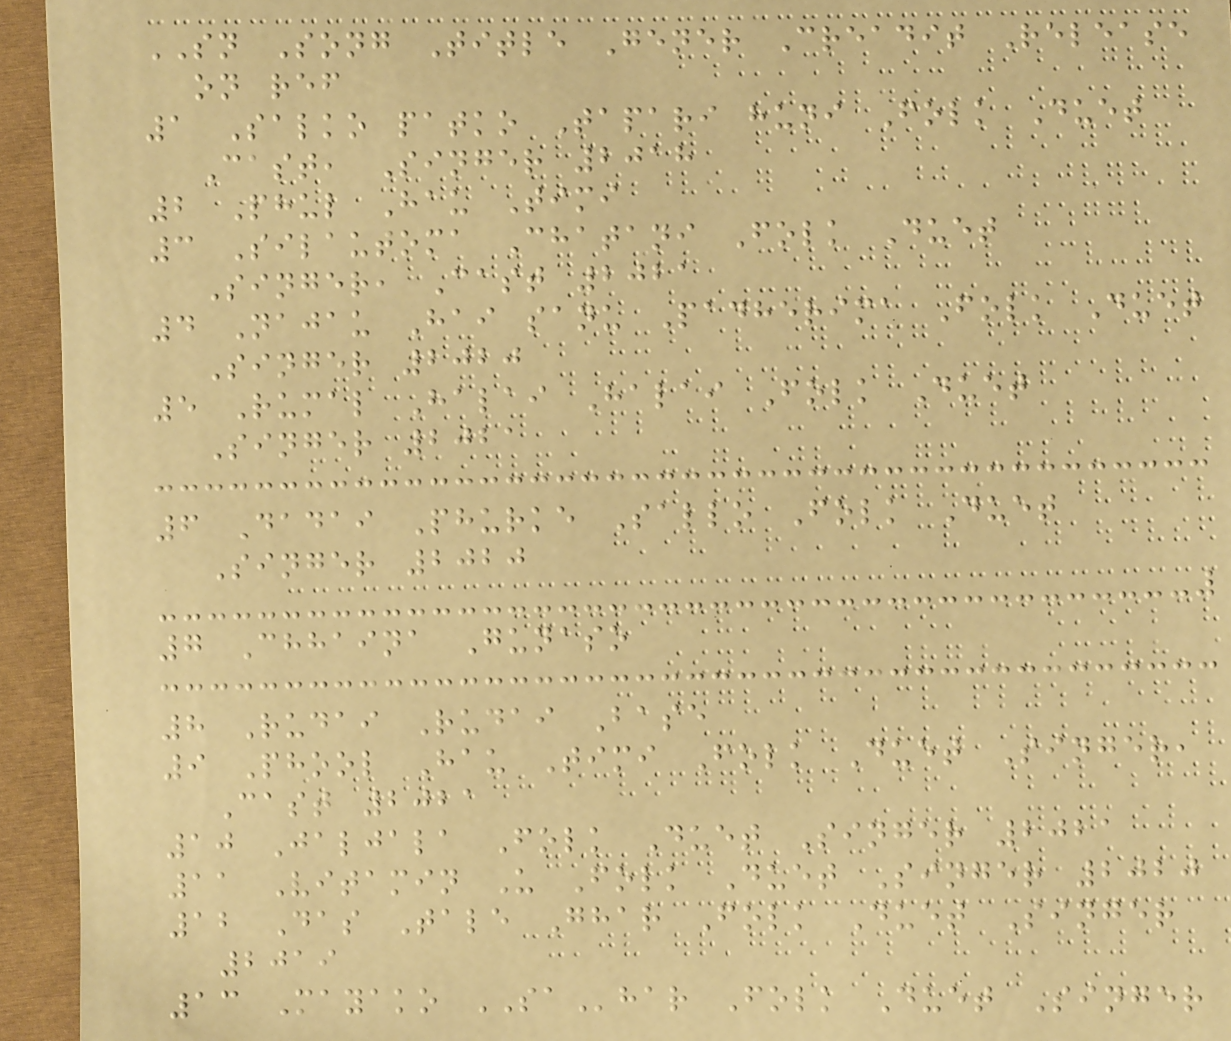SN Song Title Gener Creadit Release
on ref
1 Salko patko Tapari huni Folk Duet
Cast, Singer 2018
2 Phul Hau Timi
3 Silautoma Chatani Folk Duet
Singer, Cast 2021
4 Najau Hai sanu Padherima Folk Duet
Singer 2020
5 Rumal Halai Halai Folk Duet
Singer 2021
6 Dadai Phurke Sallo Folk Duet
Singer 2020
7 Chhaina Gunaso
8 Rudai Rudai Base
9 Phool Hau Timi Folk Duet Singer,
Cast 2021
10 Jaljala Folk Duet Singer 2021
11 Vitamin U Folk Duet Singer 2020
12 Das Tale Ghar Folk Duet Singer
2019
13 Mayako SAhar Folk Duet Singer
